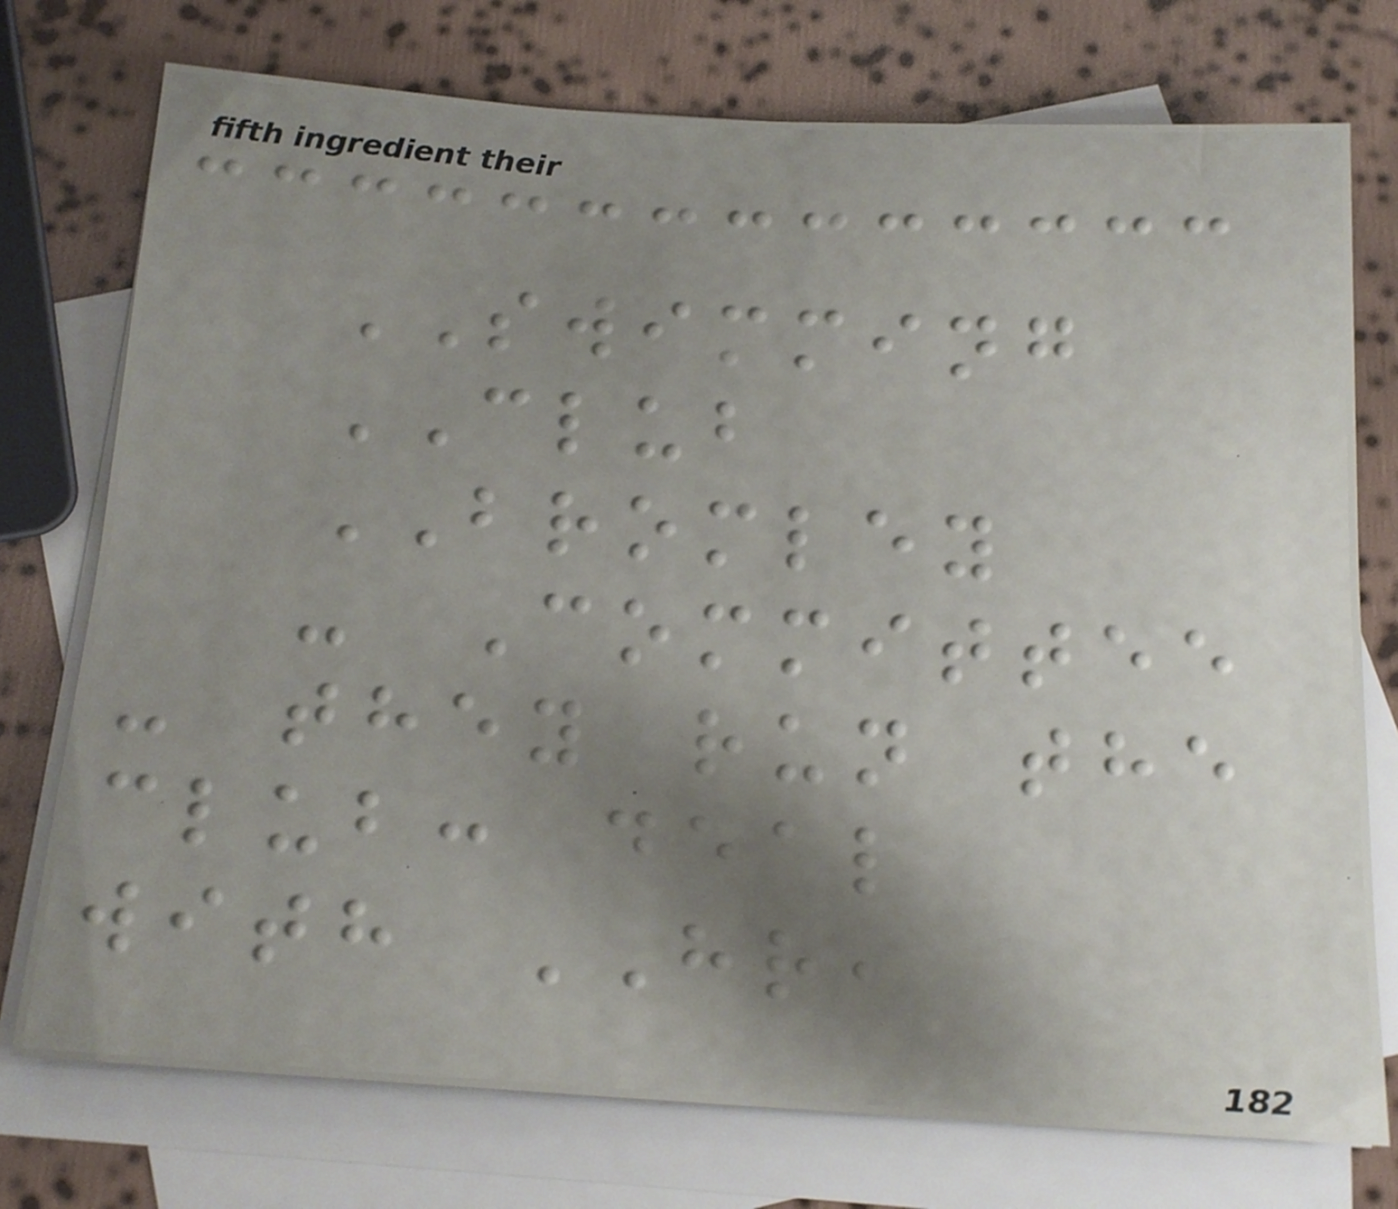SWIMMING
CLUB
BROMLEY
- Committee
- they run the
club: deal
with HR,
